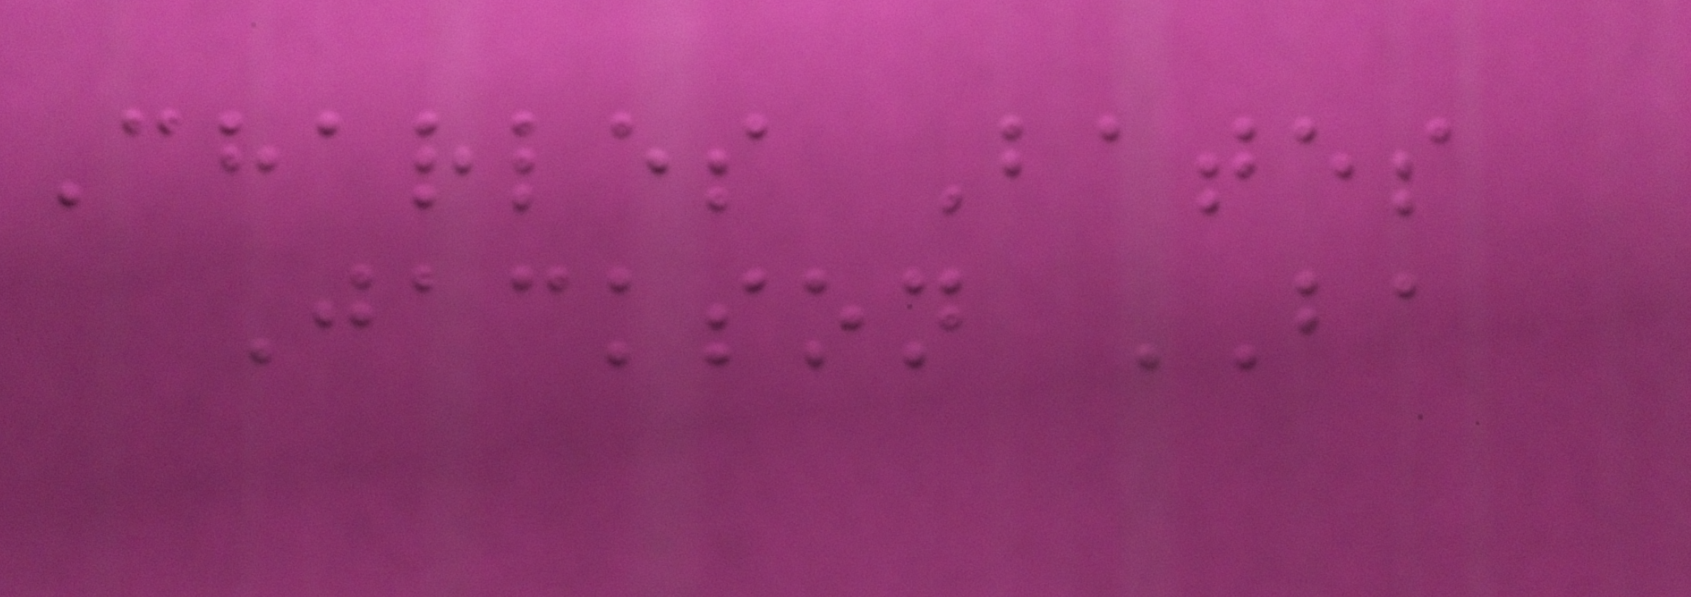Charles Bates
Jackson BA
